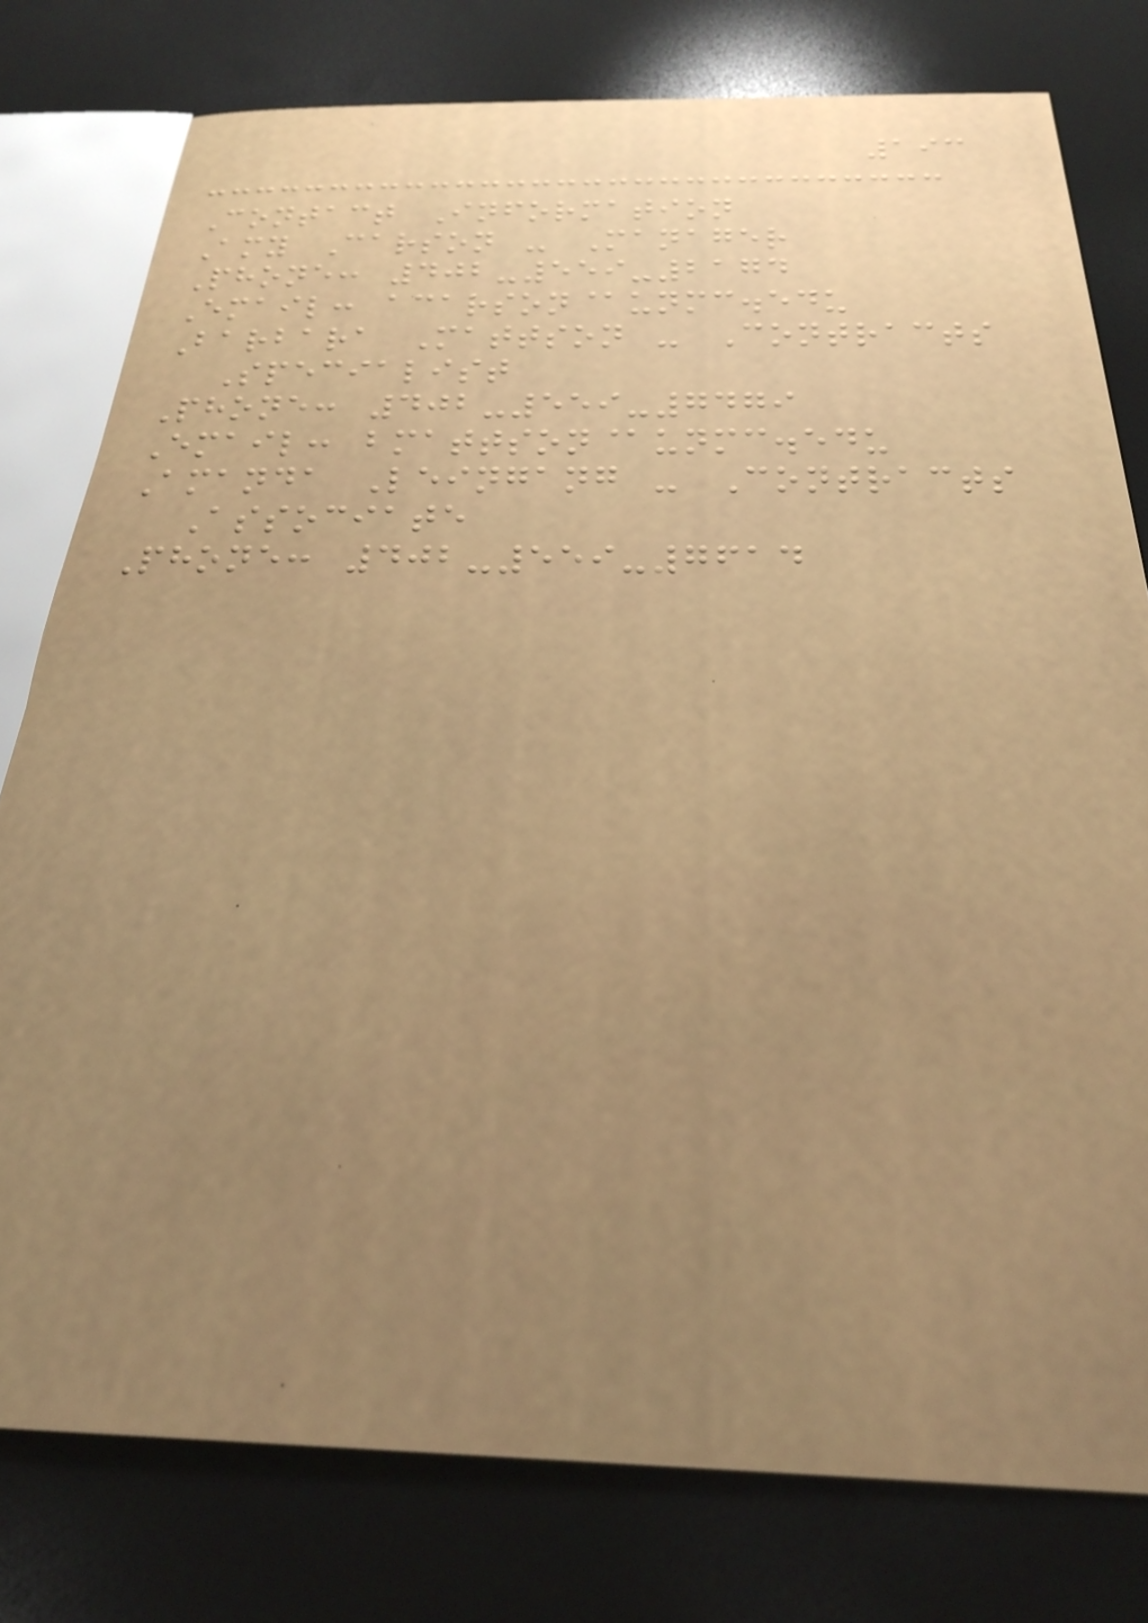193
Contact Information
Amy Carson - Manager
Phone: 402-559-2174
Email: acarson@unmc.edu
Barbara Mattson - Contracts
Specialist
Phone: 402-559-7479
Email: bmattson@unmc.edu
Amanda Leingang - Contracts
Associate
Phone: 402-559-7614
